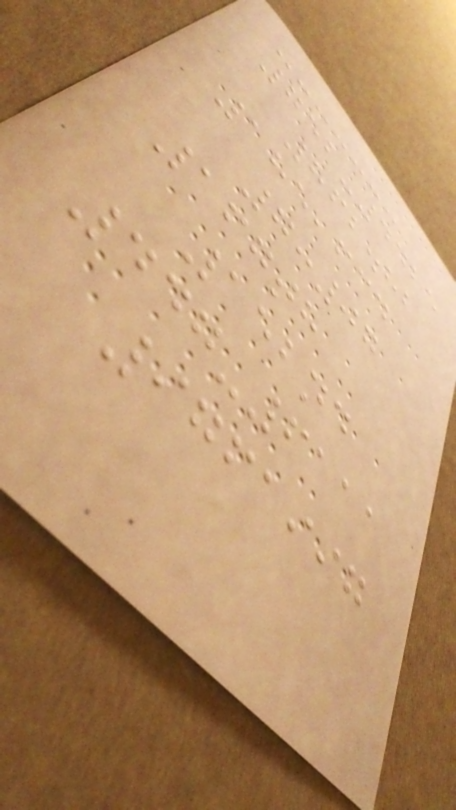752-4425
862.82
185,634
7:07
167th
152nd
447-6111
9761997
